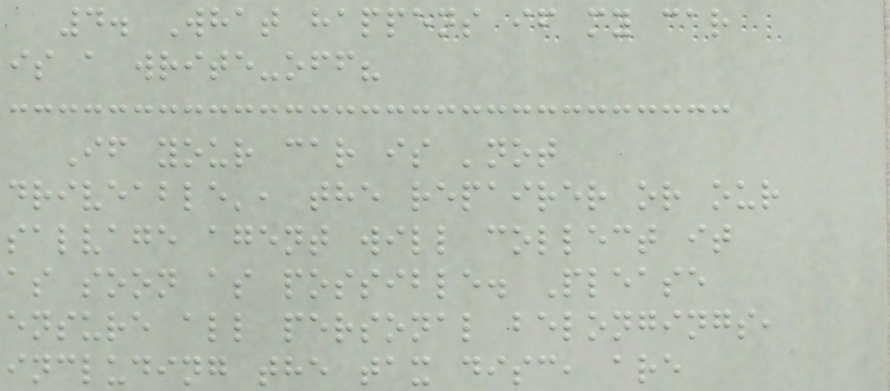4. What happens if my car
is a write-off?
If your car is 'not
driveable', the repairer or our
salvage agent will collect it
as soon as possible. Please
ensure all personal belongings,
including the tax disc, are
